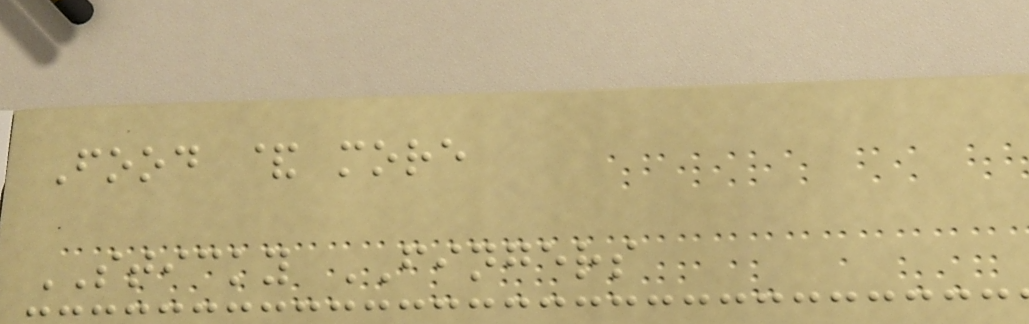Food & more
STICKY FINGERS
